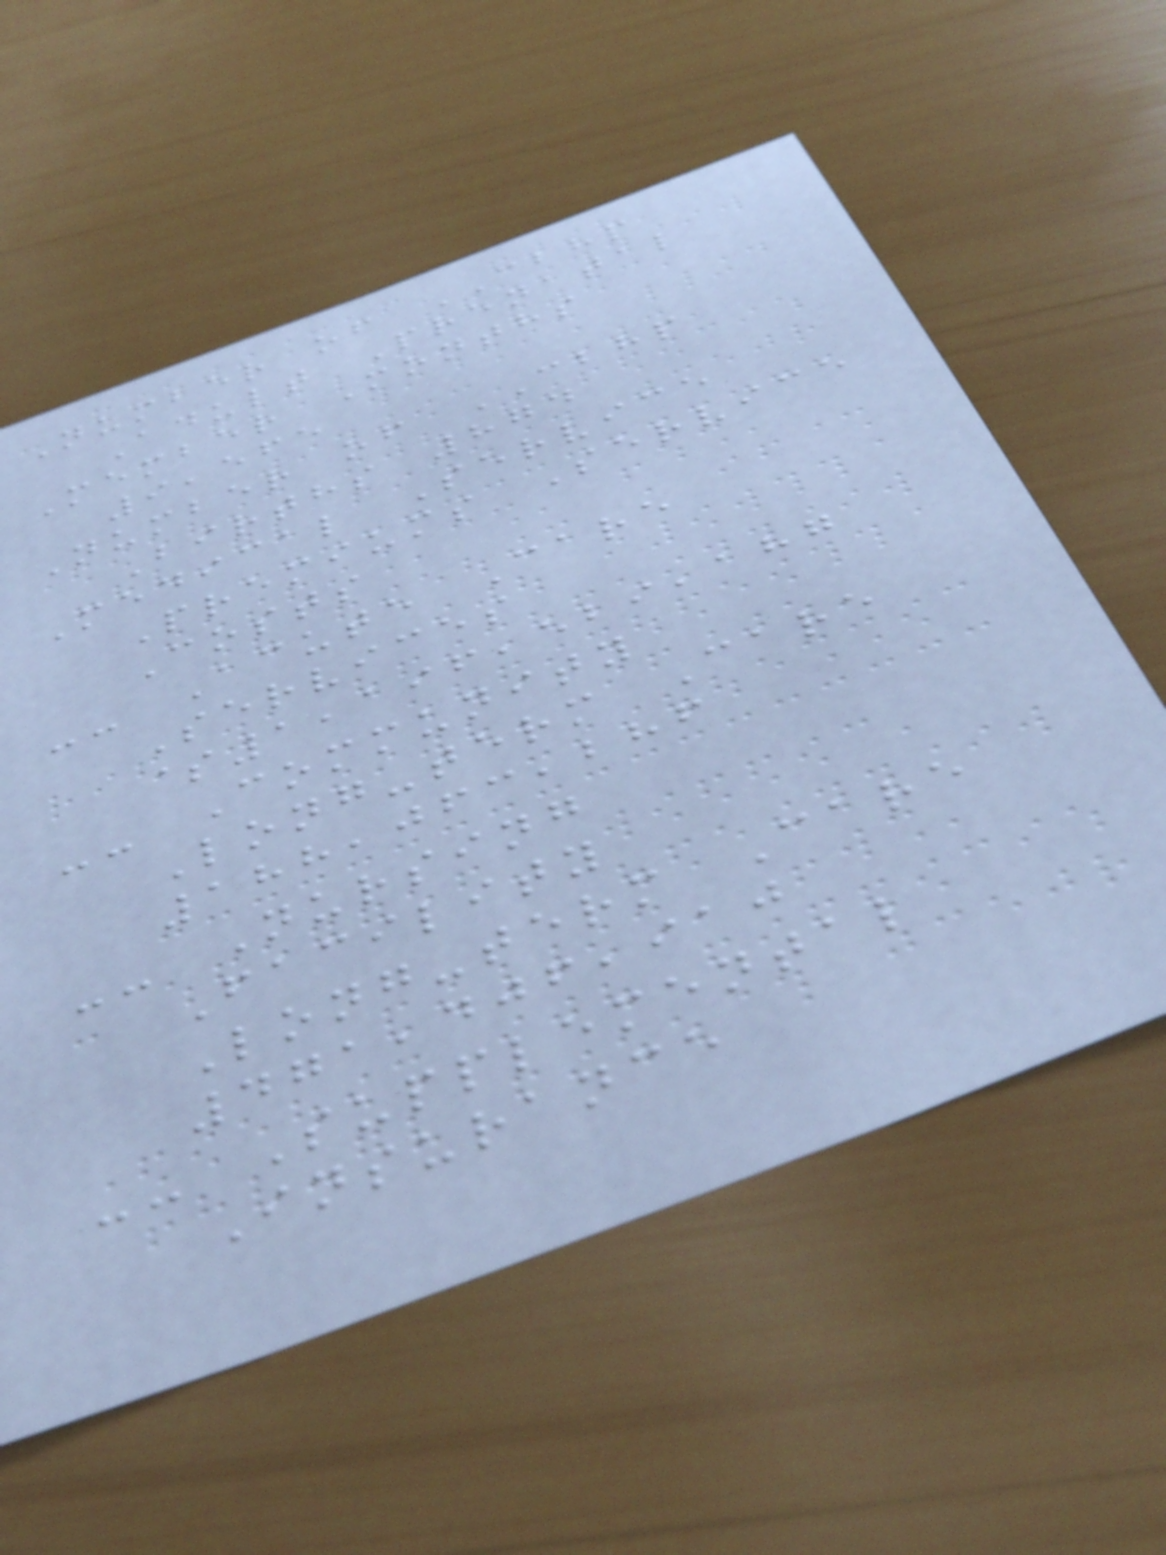Number of CBHP
Adult Prenatal
Member Months
9,565
Number of CBHP
Births 874
Medical Service
Premiums Service
Costs
-- Acute Care
Services
$1,196,529,187
-- Community
Long-term Care
188,063,286
-- Nursing
Facility
Long-term Care
471,406,910
-- Supplemental
Insurance
